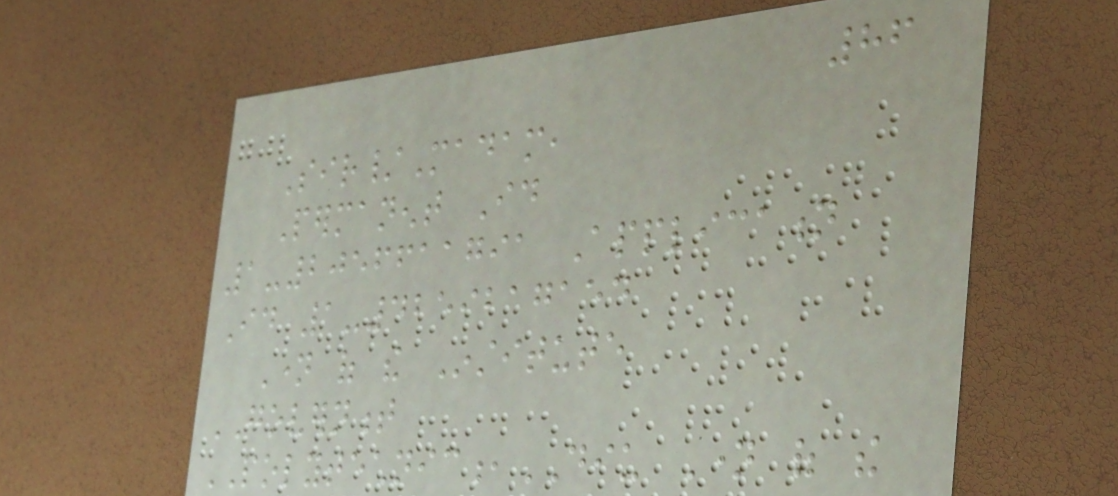86
Sir/Madam,
Permanent Id
1-2056611791 Application
Id 1-4259217154
Name of the Institute
GOVERNMENT
POLYTECHNIC,DIU Name of the
